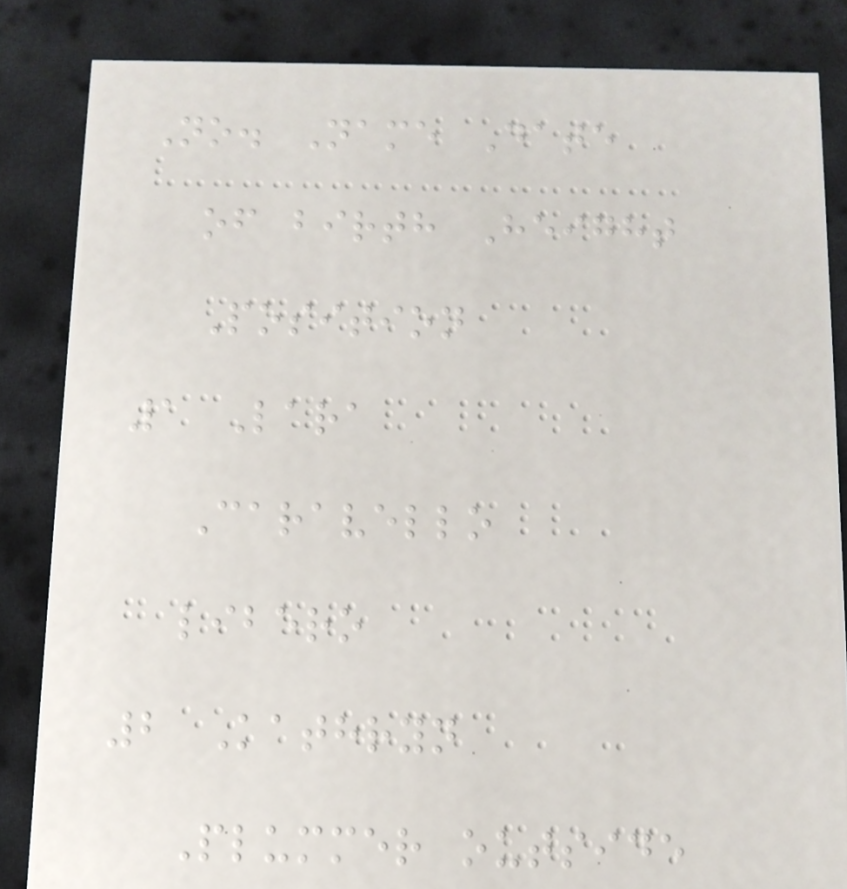No. Name Date
of birth Height
Position
1 Lara
Caravello
libero
2 Kathryn
Plummer outside
